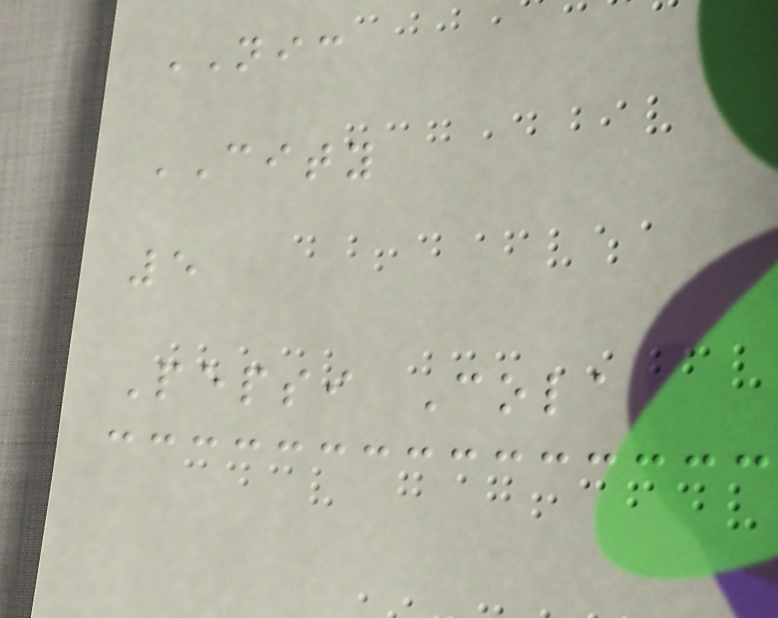NIC
CITY
5
Pepsi Cola
